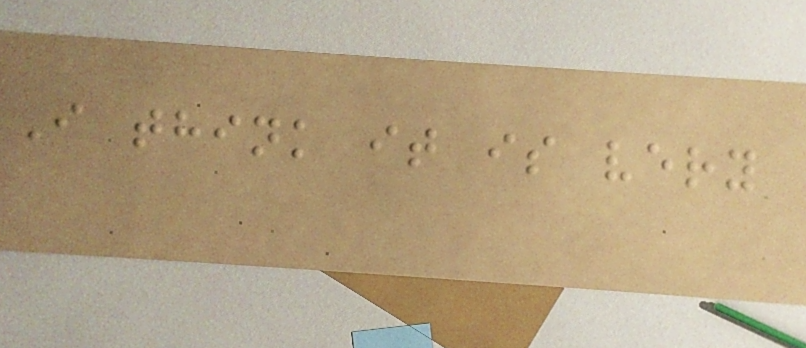I think it is very
